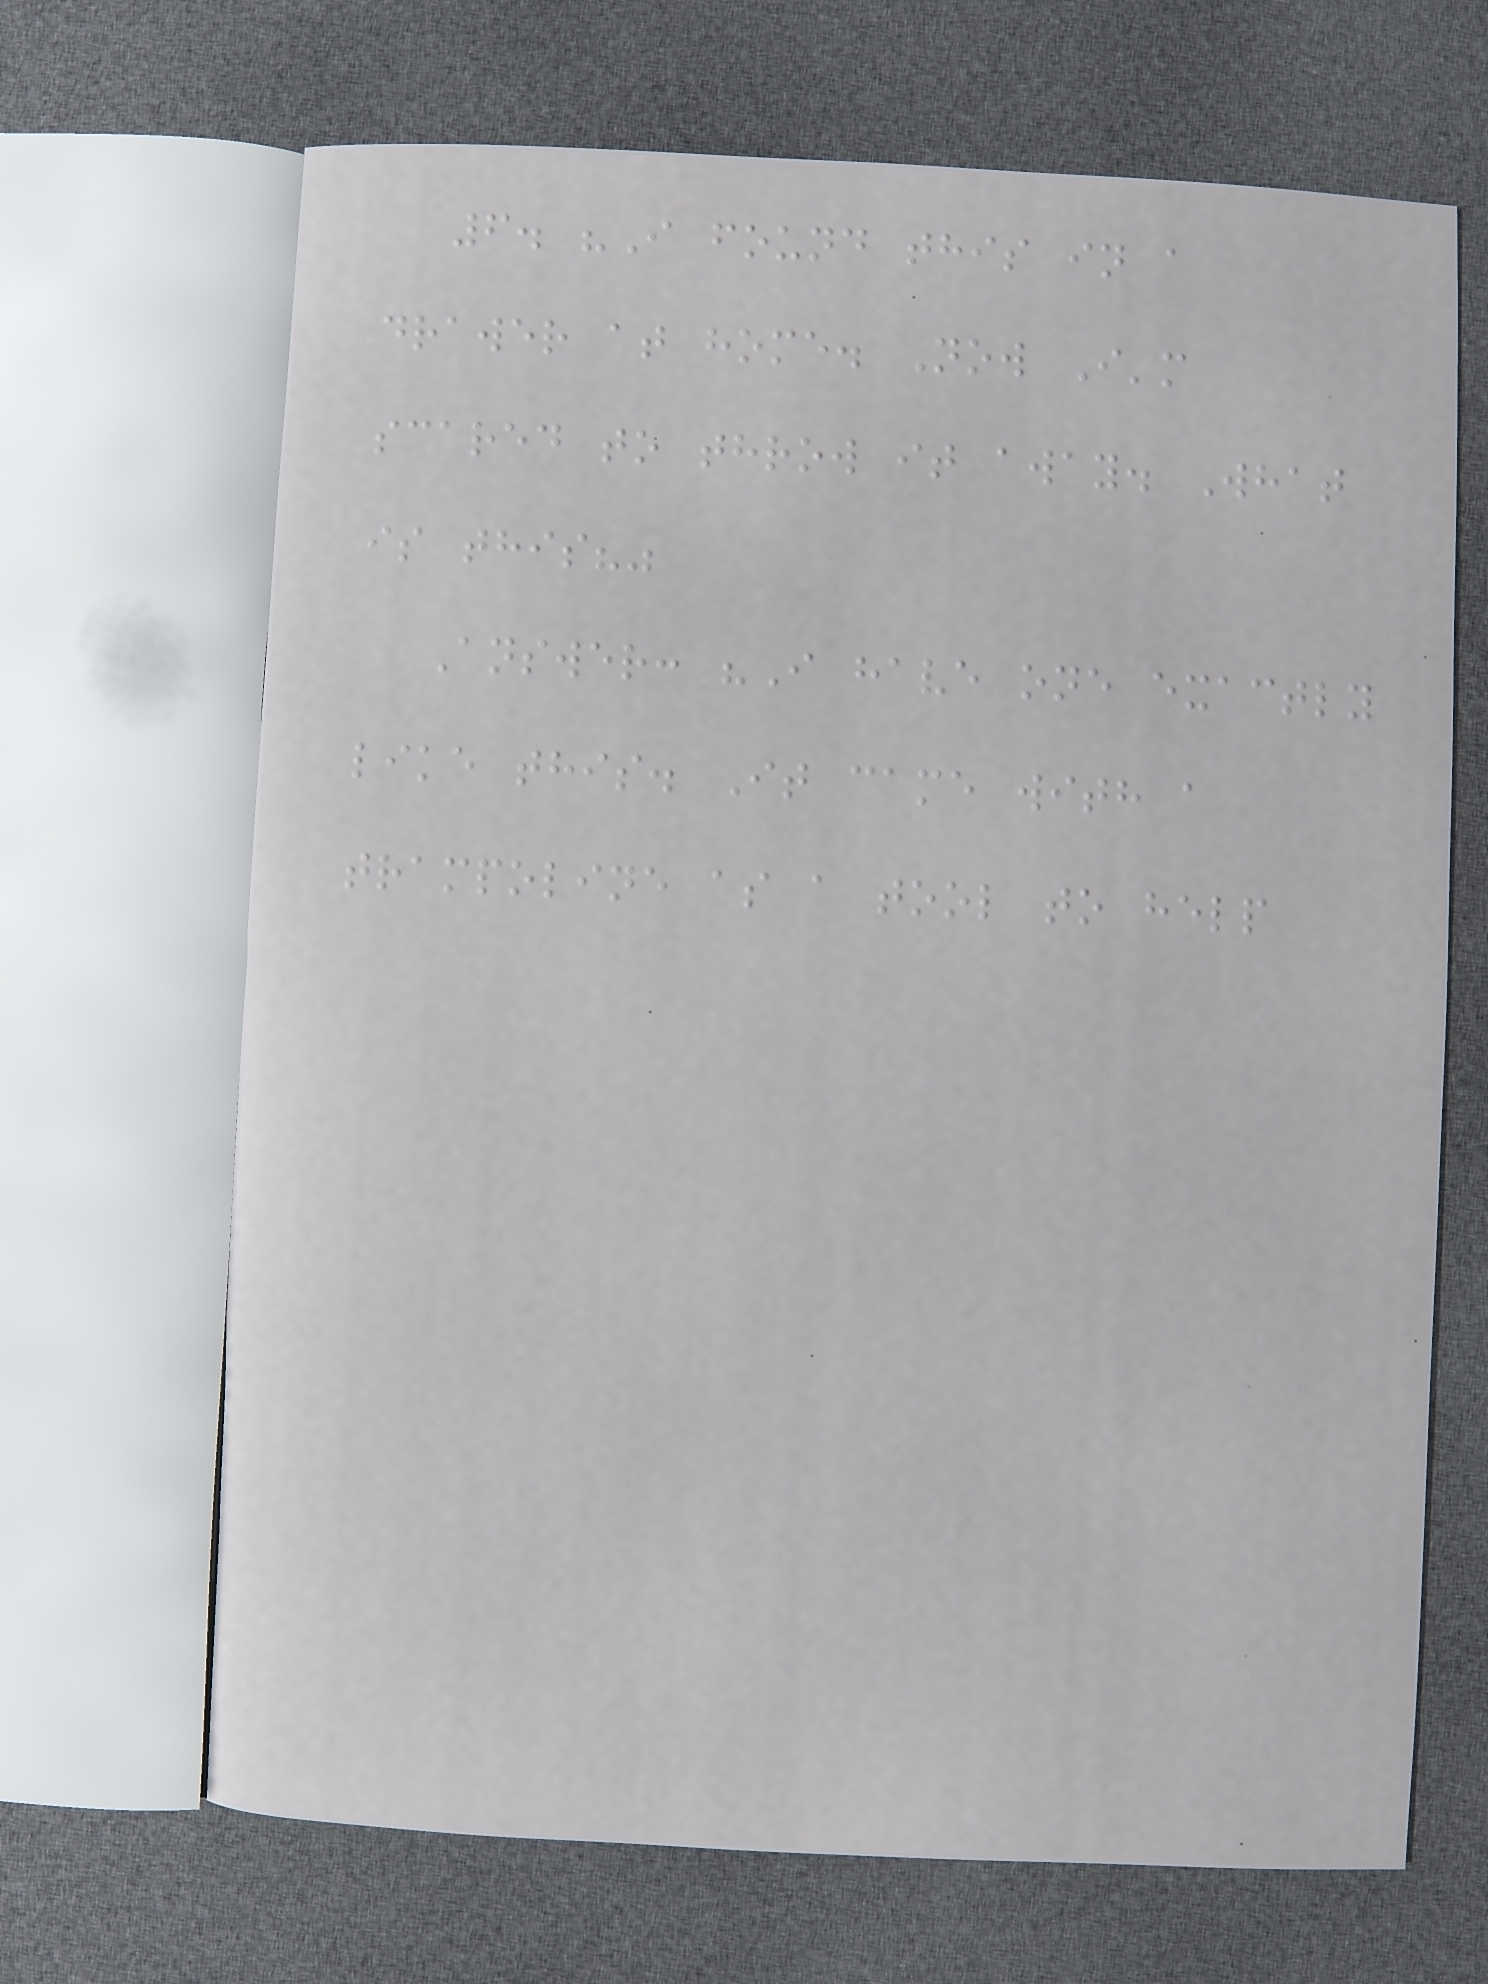6. "I found this in a
drawer at home. Now I'm
scared to throw it away. What
is this?"
Answer: "I have one exactly
like this. It came with a
trampoline as a tool to help
